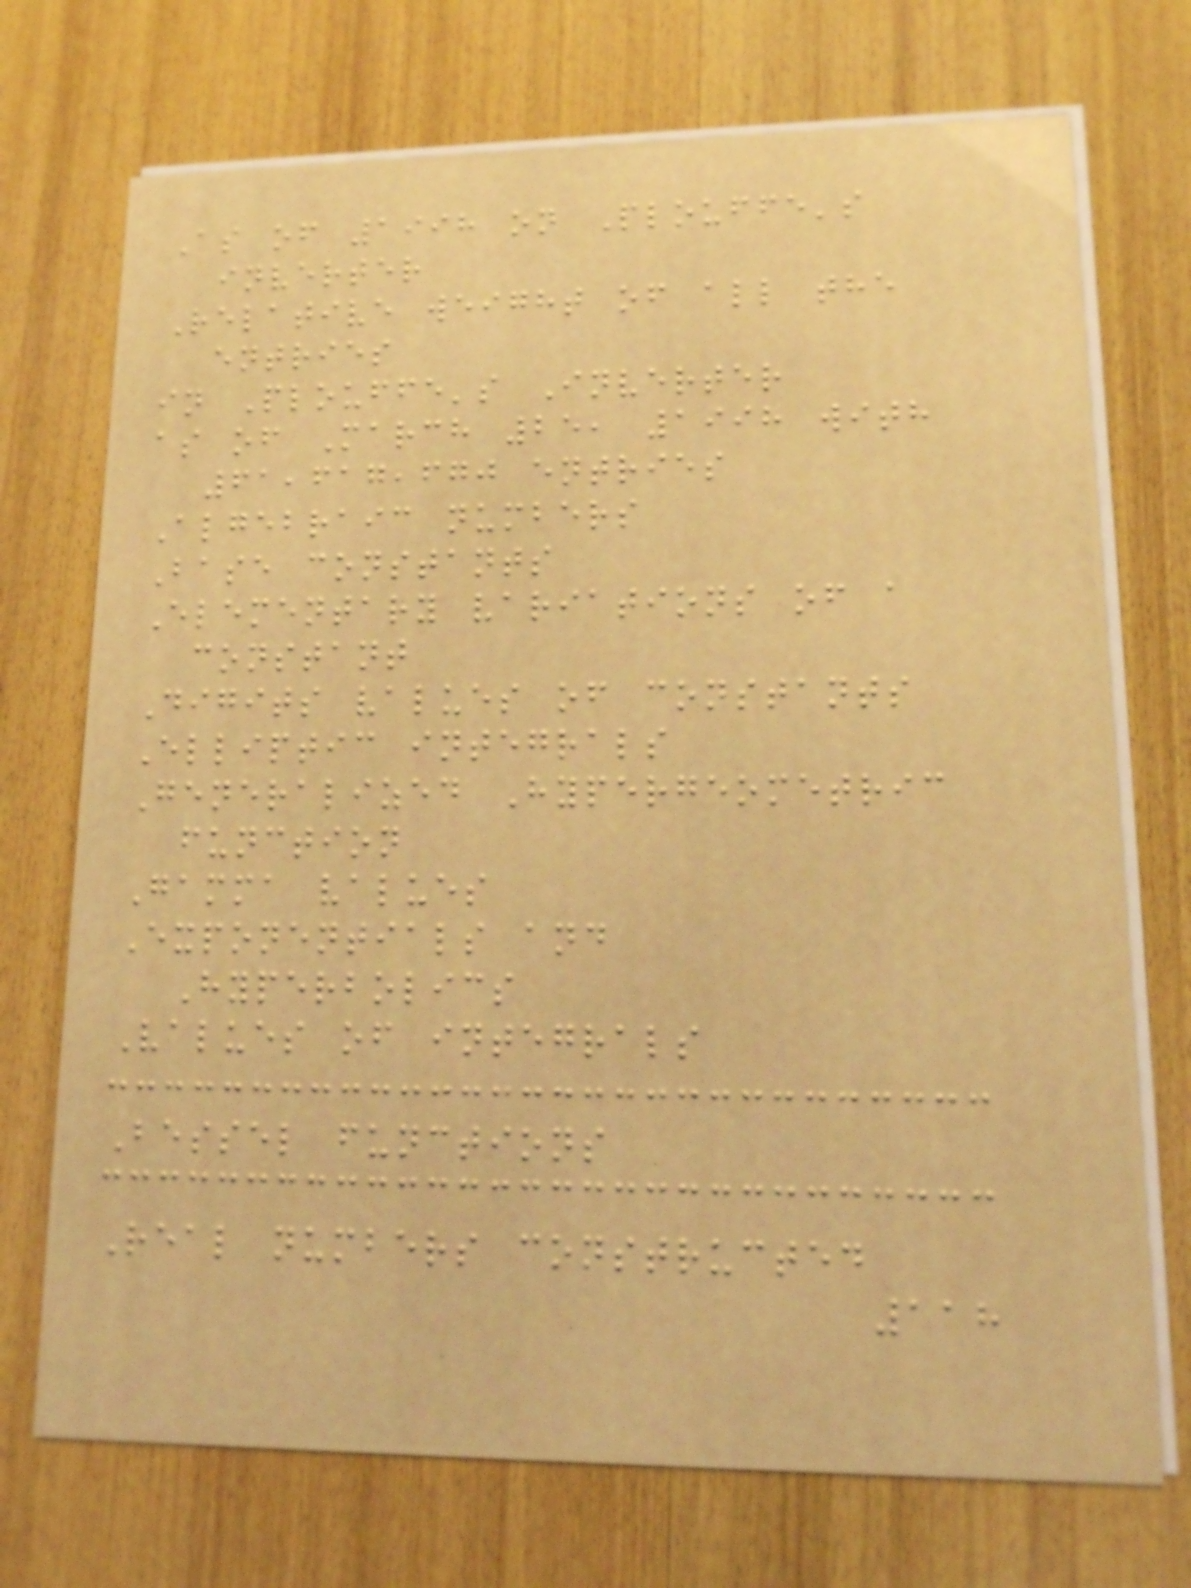As of 1998 on Plouffe's
inverter
Relative weight of all the
entries
in Plouffe's Inverter
as of March 25, 1998 with
61,617,670 entries
Algebraic numbers
Base constants
Elementary variations of a
constant
Digits values of constants
Elliptic integrals
Generalized Hypergeometric
function
Gamma values
Exponentials and
Hyperbolics
Values of integrals
Bessel functions
Real numbers constructed
118
